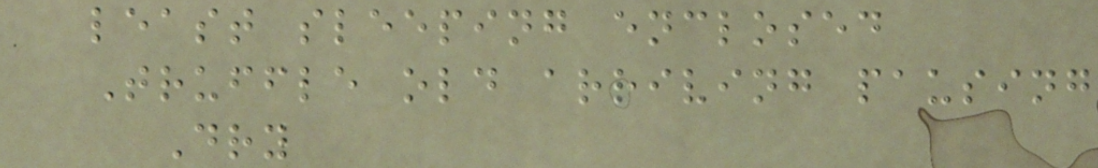least sleeping enclosed
Truffle old arriving pausing
Dry
